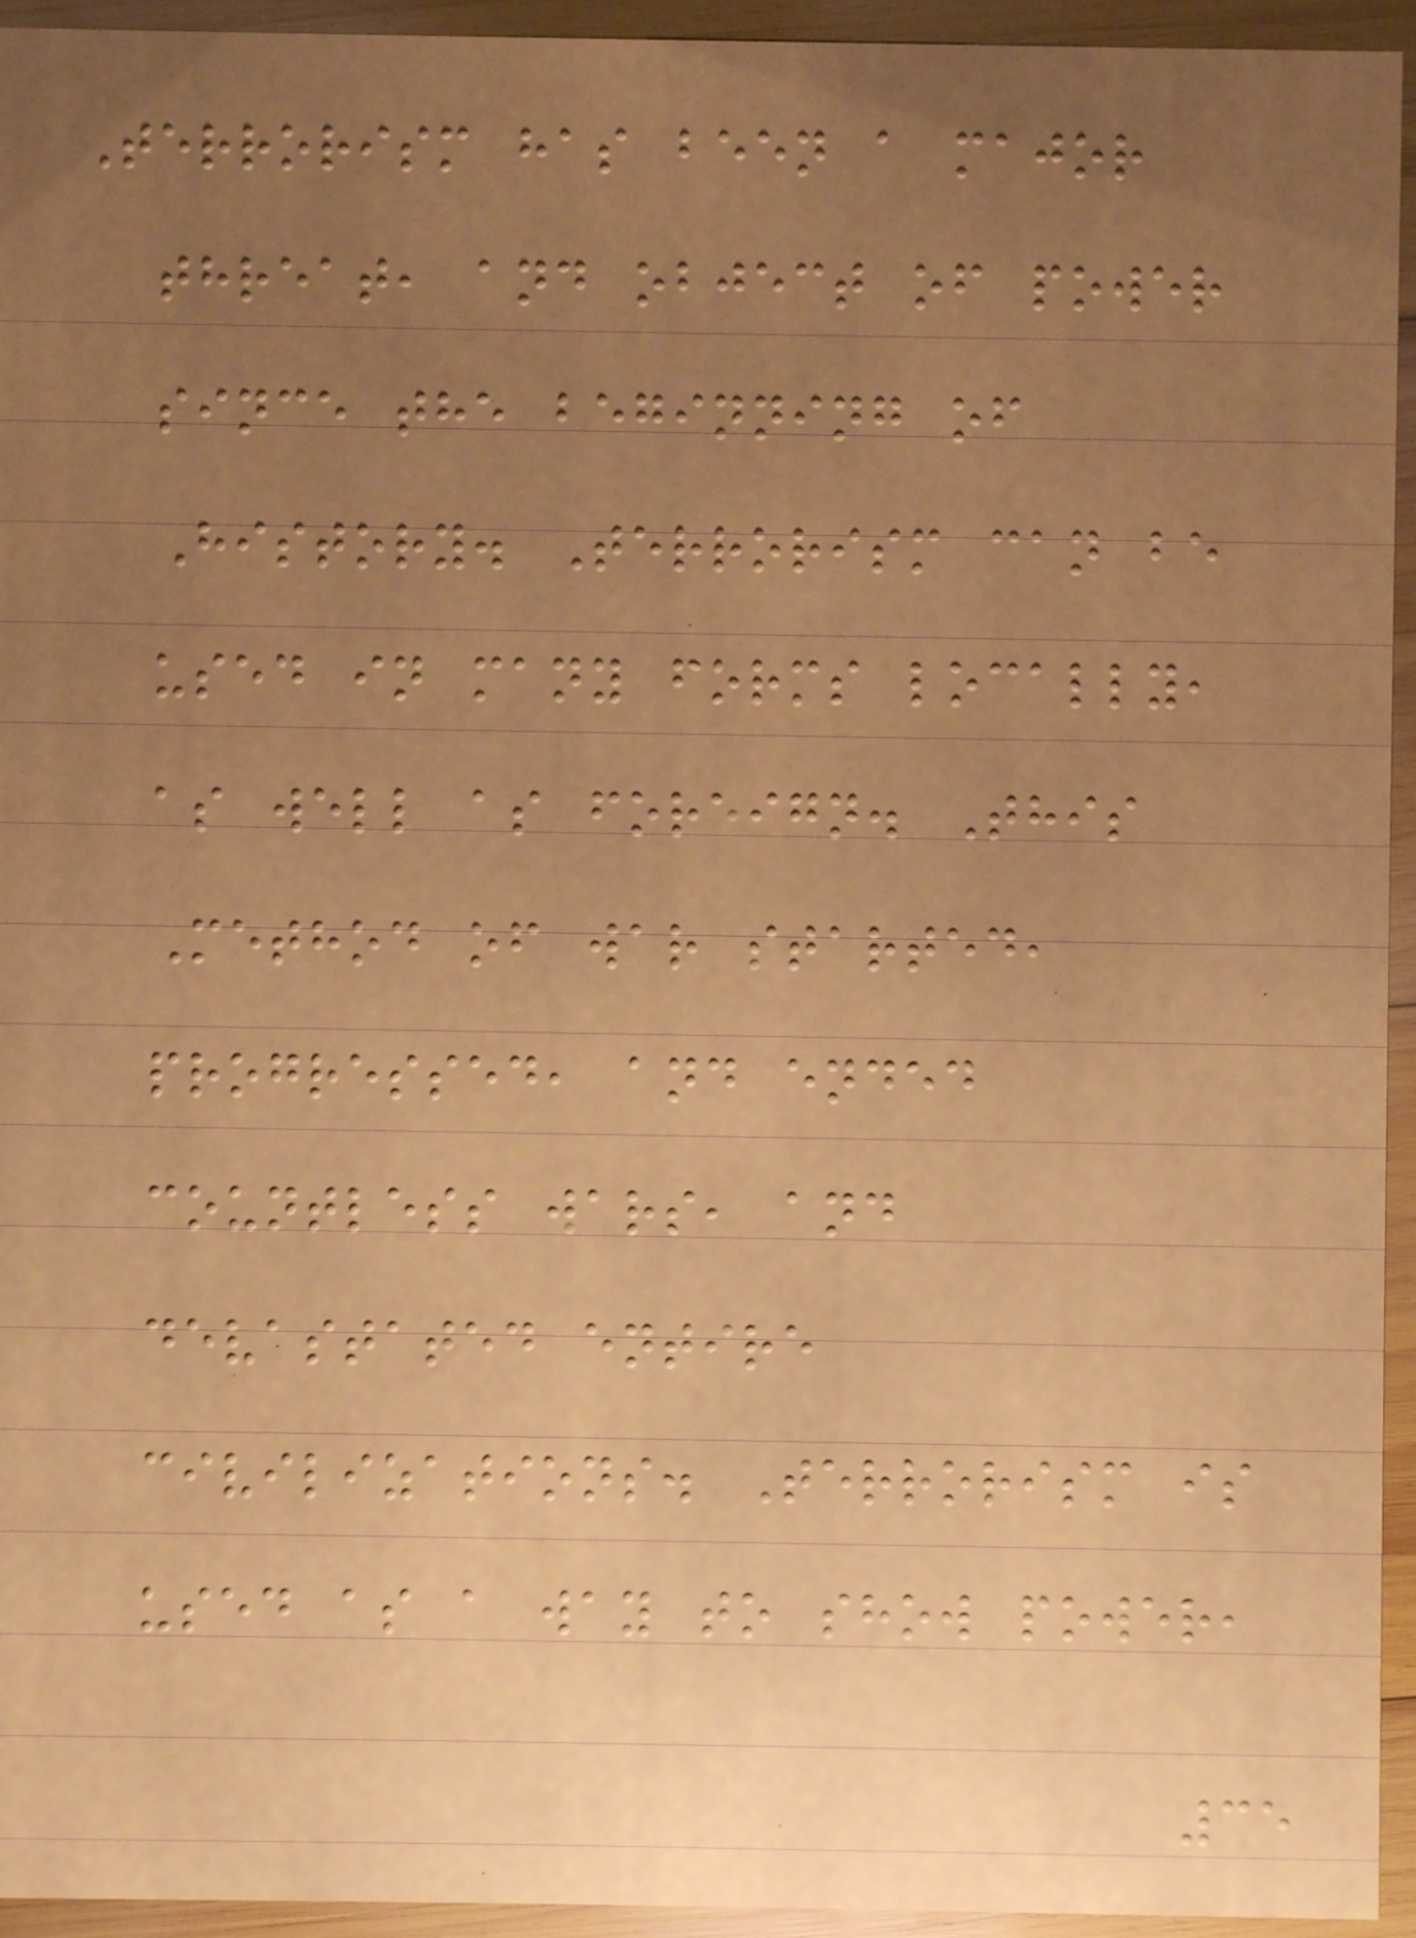Terrorism has been a major
threat, and object of power
since the beginning of
History. Terrorism can be
used in many forms locally,
as well as foreign. This
Method of war started,
progressed, and ended
countless wars, and
devastated entire
civilizations. Terrorism is
used as a way to show power,
35
